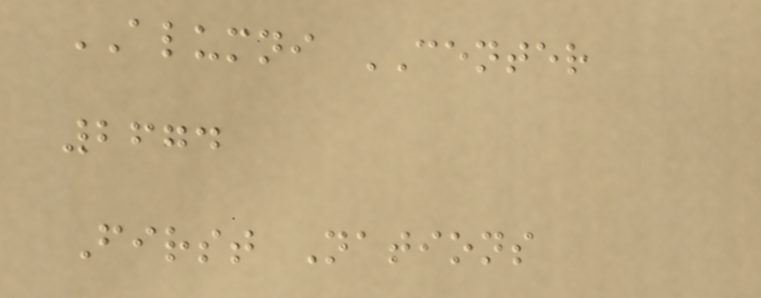ALUMNI CENTER
2674
First Nations
